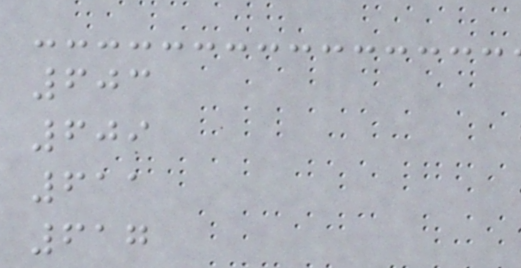603
609
611
617
